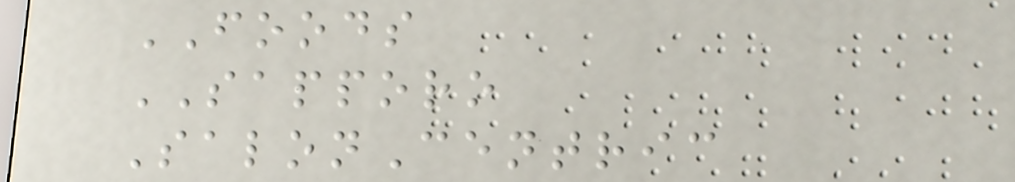FOODS
SAPPORO
SalonCentric
